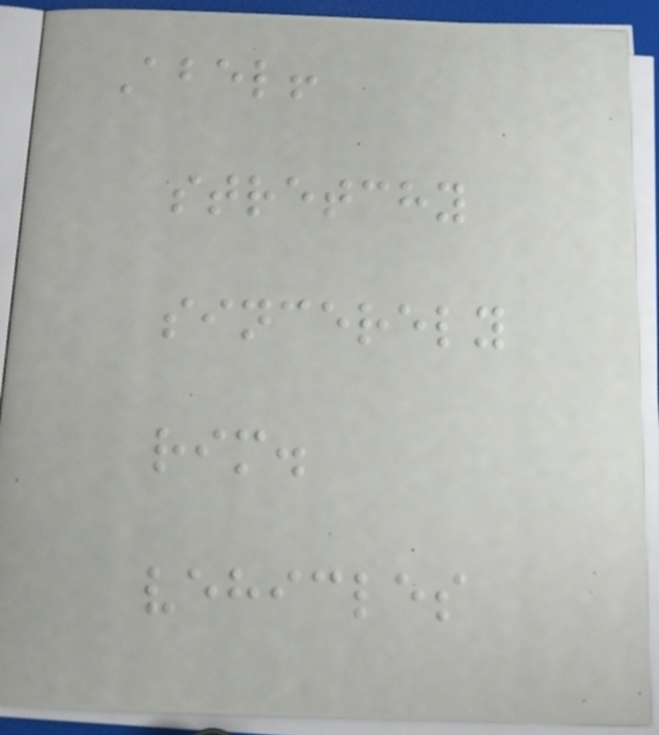Abel!
stretchy
sincerely
rim.
vehicles
